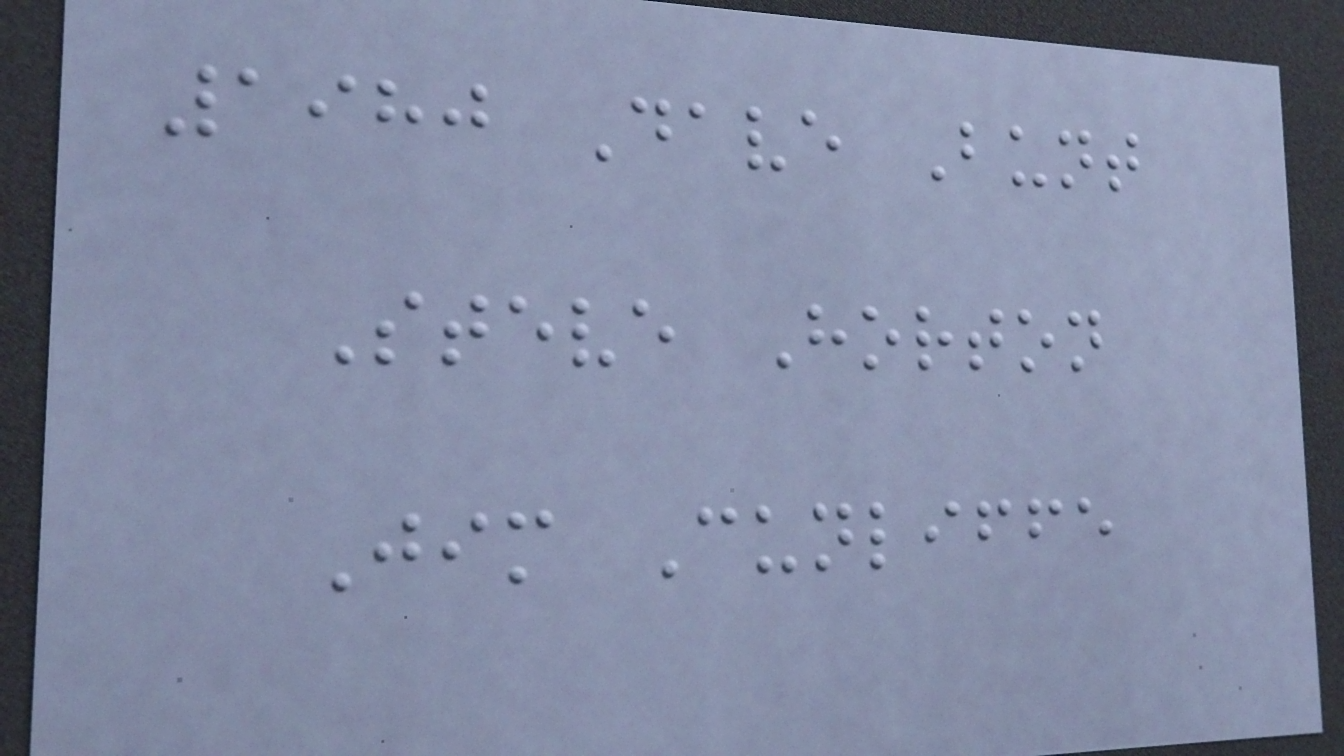1980 Dave Bunt
Steve Horton
Jim Cunliffe
